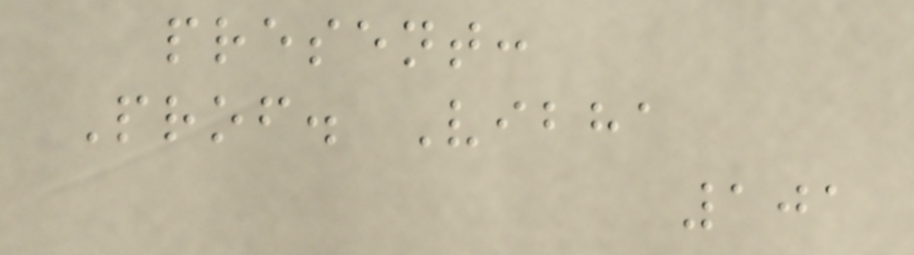present:
Prof. Vibha
101
